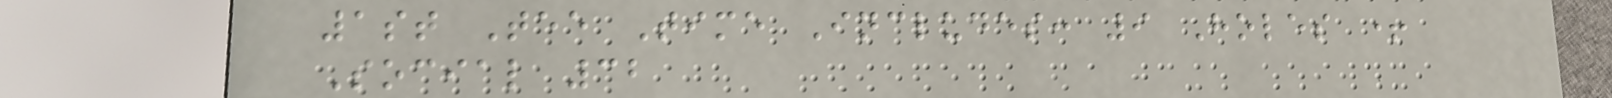1st Tee Time Includes: 9 Holes +
Social 32
